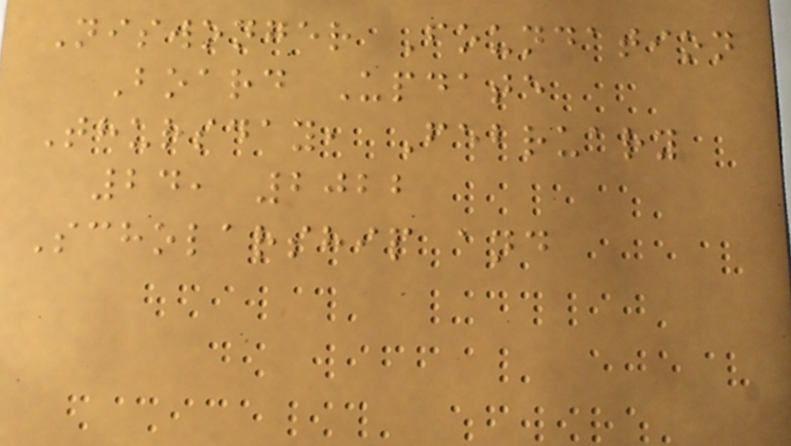Niswonger Foundation
Board Update
Thursday, February
24, 2022
Scholarship and
